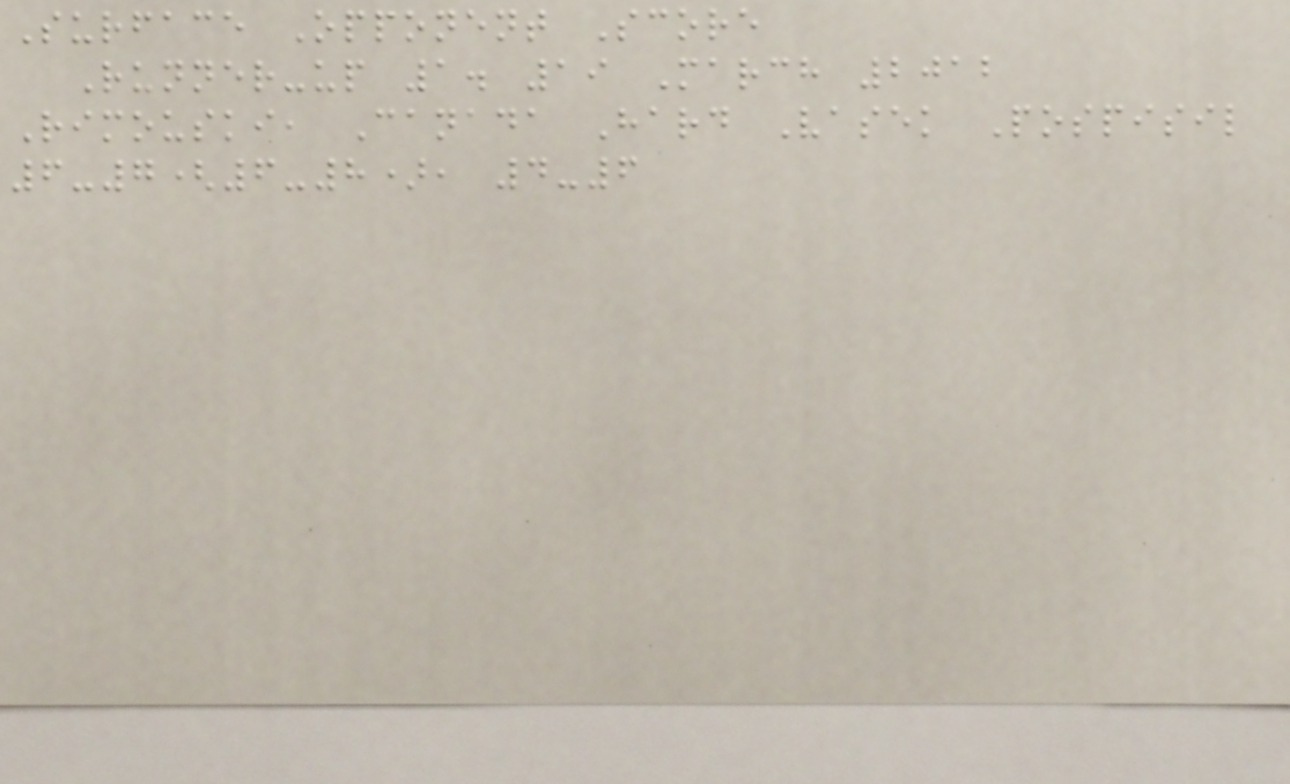Surface Opponent Score
Runner-up 1. 19 March 2012
Rimouski, Canada Hard Vasek Pospisil
6-7(6-8), 4-6
